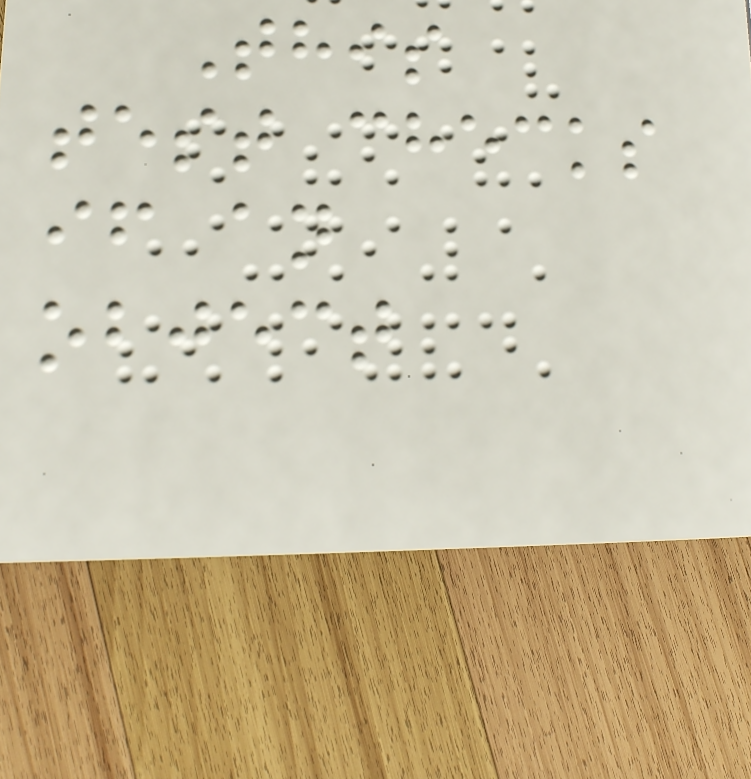This
test checks
if an
object
